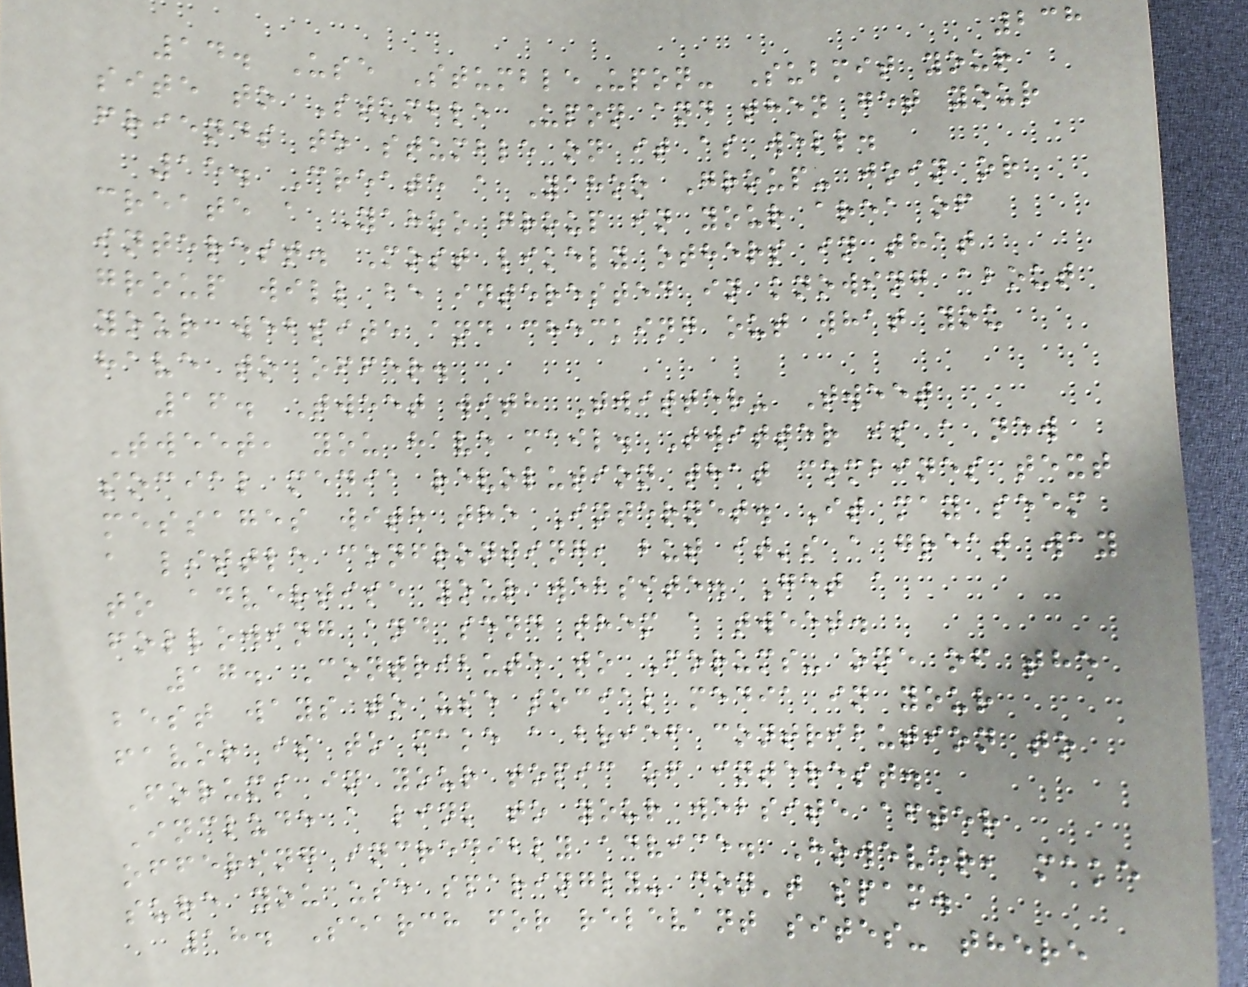238
14. Use StumbleUpon- Submit your
site to Stumble Upon and then get your
friends to stumble on it as well.
15. Create a Yahoo Group- join or
create a Yahoo group in your area of
interest. Most likely others in that
group will be interested in knowing about
your website and checking out what you
have to offer.
16. Tweet with Twitter- Tweet
Tweet, you have mail. Twitter is a new
social media revolution that combines text
messages with the Internet. It may seem
a little confronting, but it's a great way
to advertise your website. Get a
following and send them a tweet.
17. Contribute to Forums- one of the
best ways to use social media in your
favor is to make a brief contribution to
Forums in your topic of interest.
Include a link to your website after
offering incredibly advice. However, make
sure you use sparingly- don't spam.
18. Search for relevant sites- there
